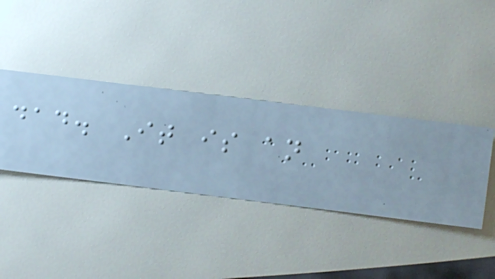dad. It is an
